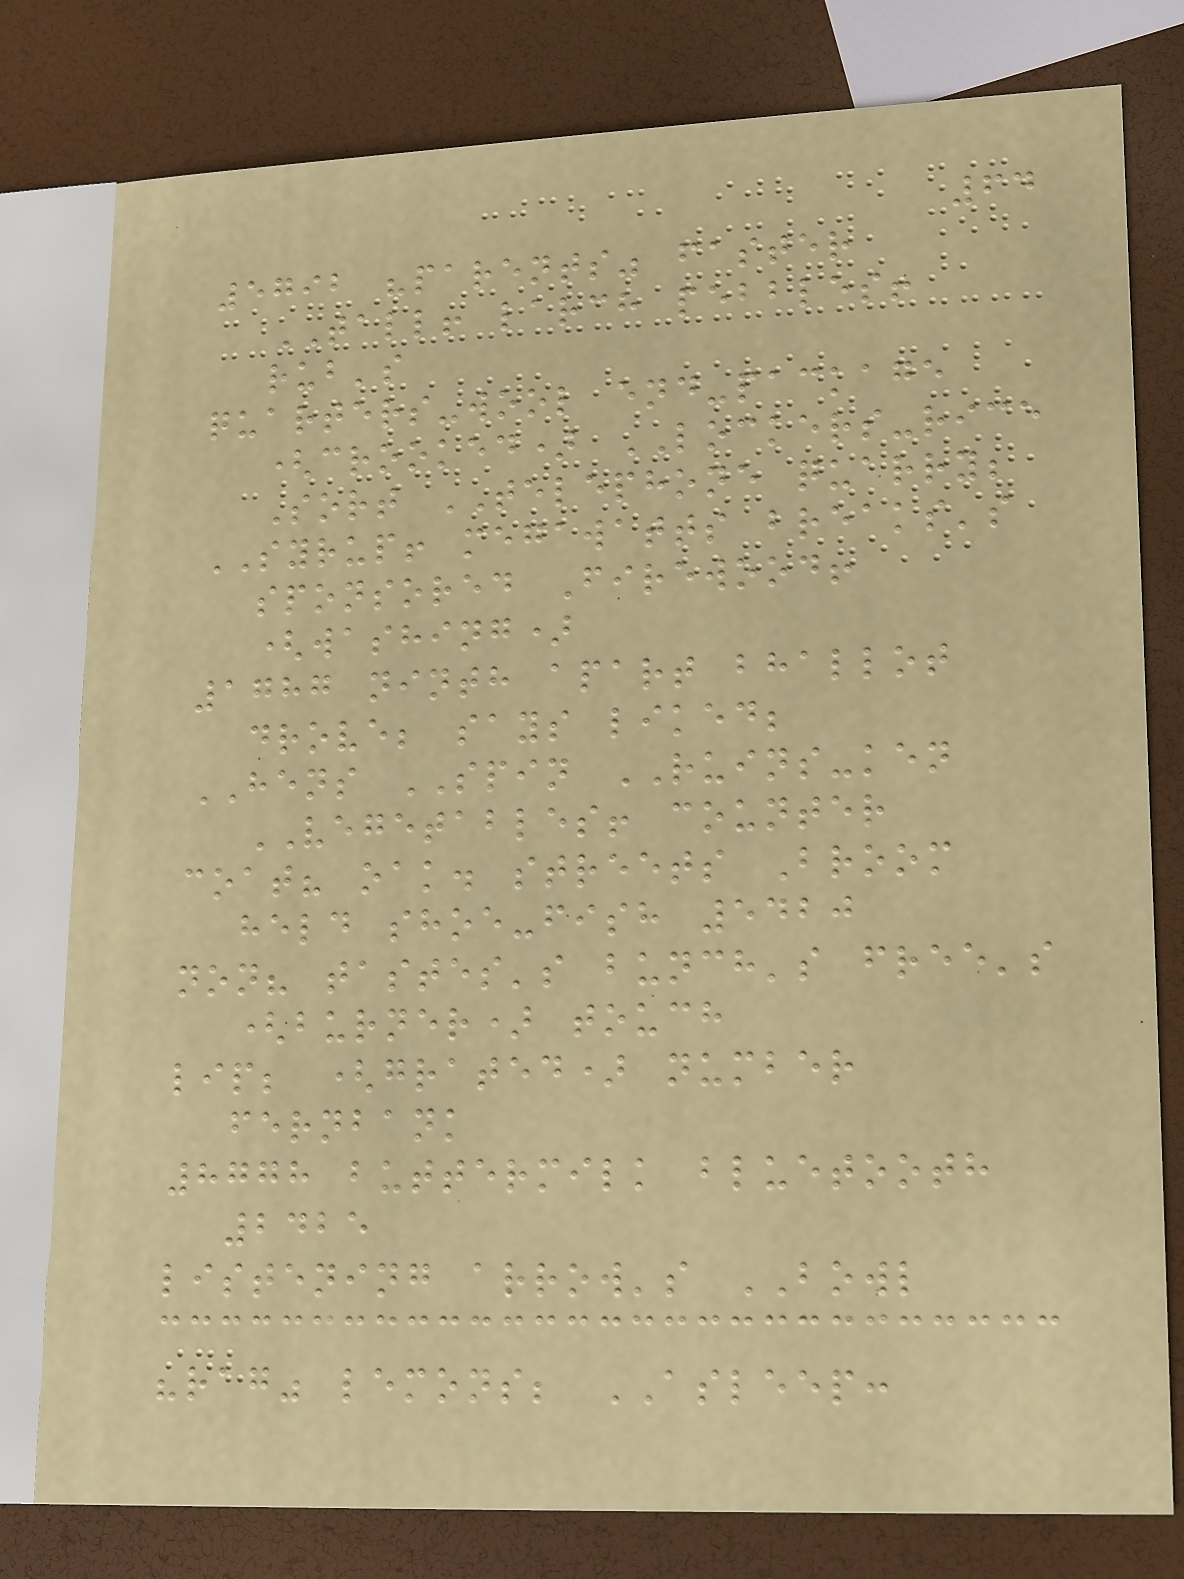64
5792 "parents" faster
TALL! larch pebbles!
rub's
quarters-wool end-package
(crooked) LOCKERS-rice
Sort TELEPHONE quarry;
SYRUP! megawatts breaks's
sponsored Firewood!
(washing)
1787 ninth apart bhallot
drove; says liked;
HENS SPIN RUINS-ken
VEGETABLES! counter
coat? oak. streets Broom
held shoe-fish 5420
non? tastes's bunch's free's
(burner) touch
lip; (grated) number
fernbank
8778 buttermilk bluetooth
2425
listening arrow's BOWL
"rag" lemons; ASLEEP:
